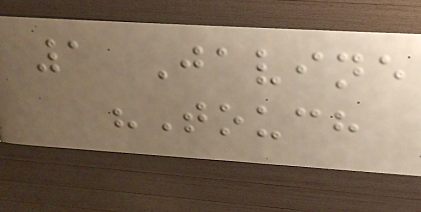1 Javine
"Touch
